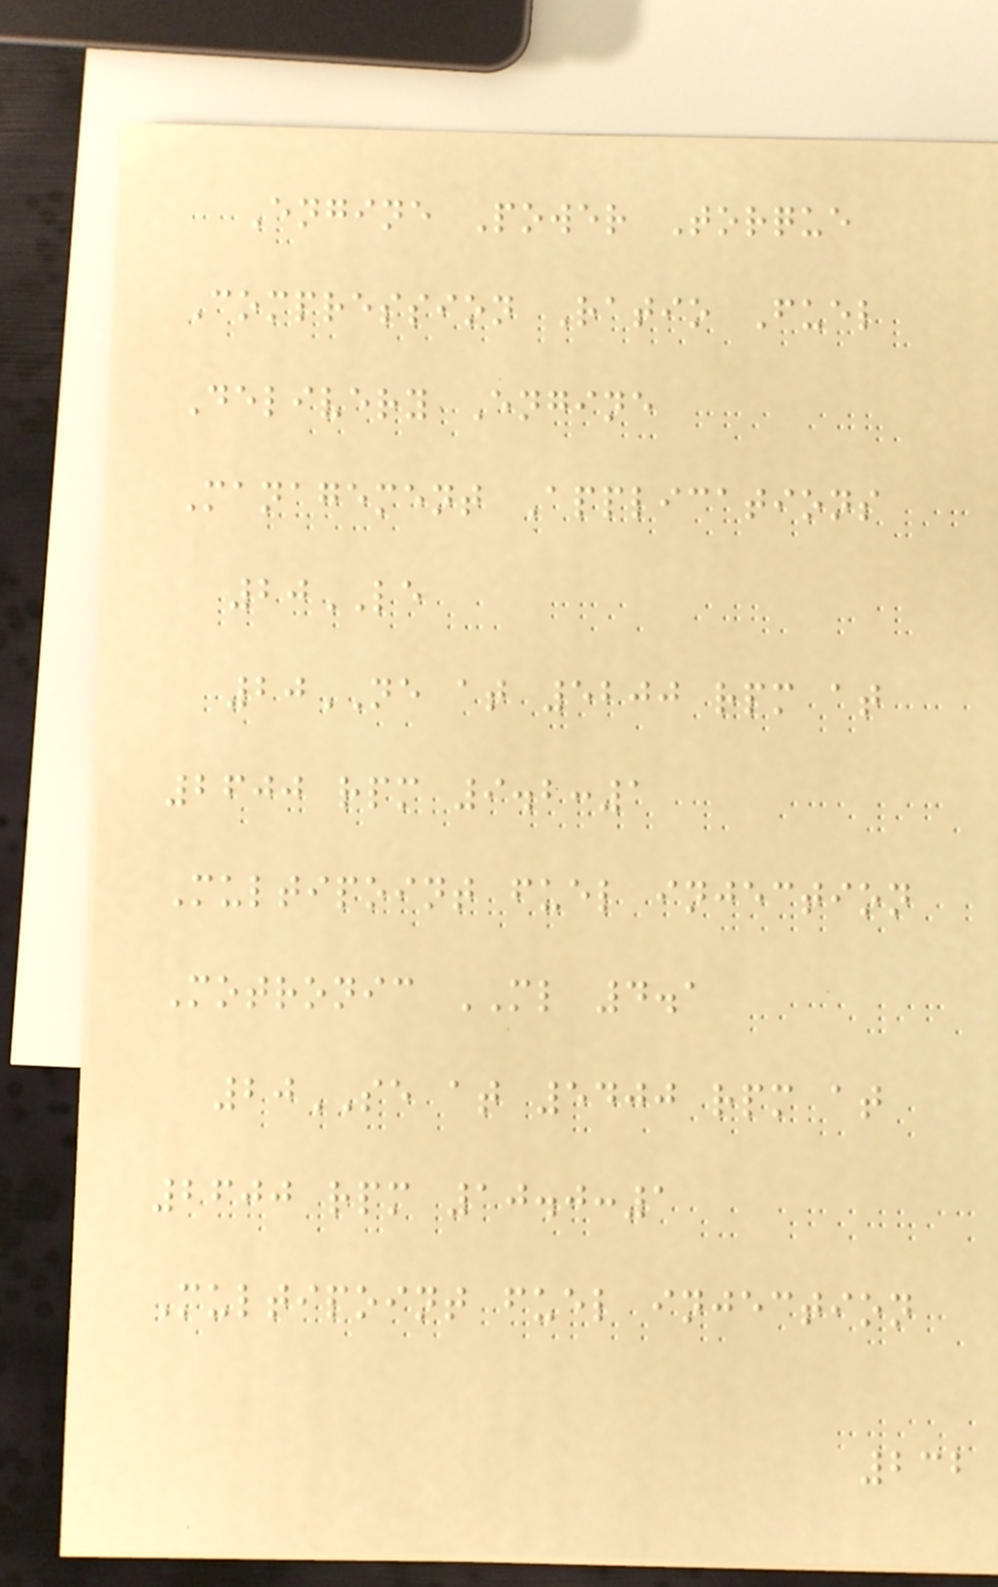Engine Power Torque
Compression Ratio Fuel
Delivery Engine
Management Applications
20LE
20NE at 5200 rpm at
2600 rpm 9.2:1
Multipoint fuel injection
Motronic ML 4.1
20SE at 5400 rpm at
2600 rpm 10.0:1
Multipoint fuel injection
232
